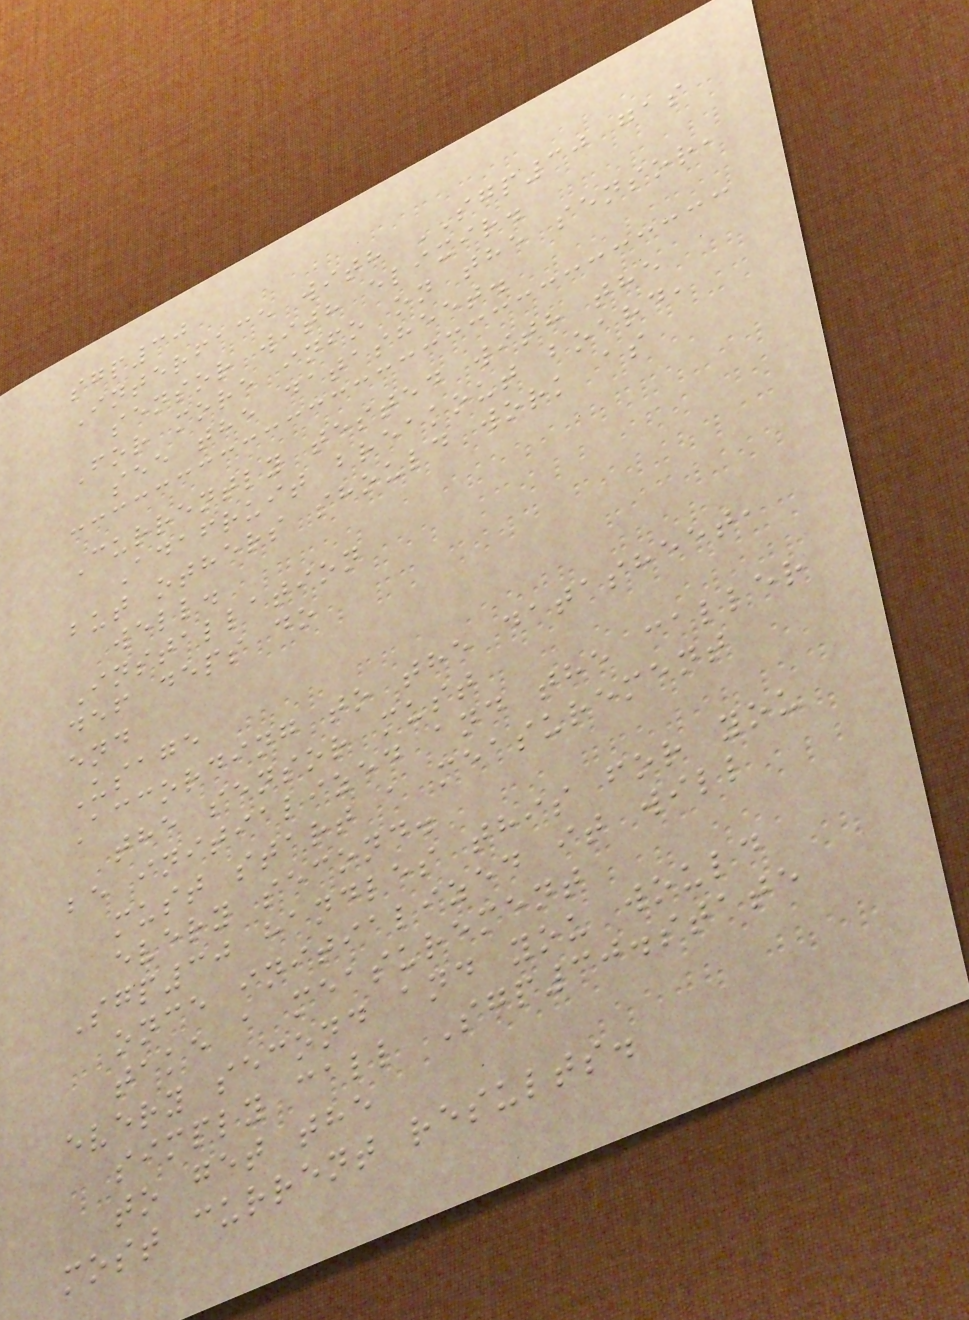sgp30
Interface with SGP30 gas
sensor with elixir.
For more info on the sensor,
see the datasheet.
Currently tested with the
Adafruit breakout board,
but others should work as
well.
Installation
def deps do
end
Usage
According to the datasheet,
the sensor must
be initialized and the caller
must start a measurement
every second.
Sgp30 handles this for you
once initialized it will
take a measurement
every second and you would
simply call Sgp30.state
to get the
most current results.
